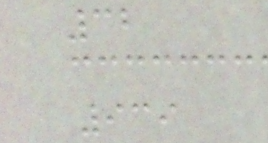32
939
